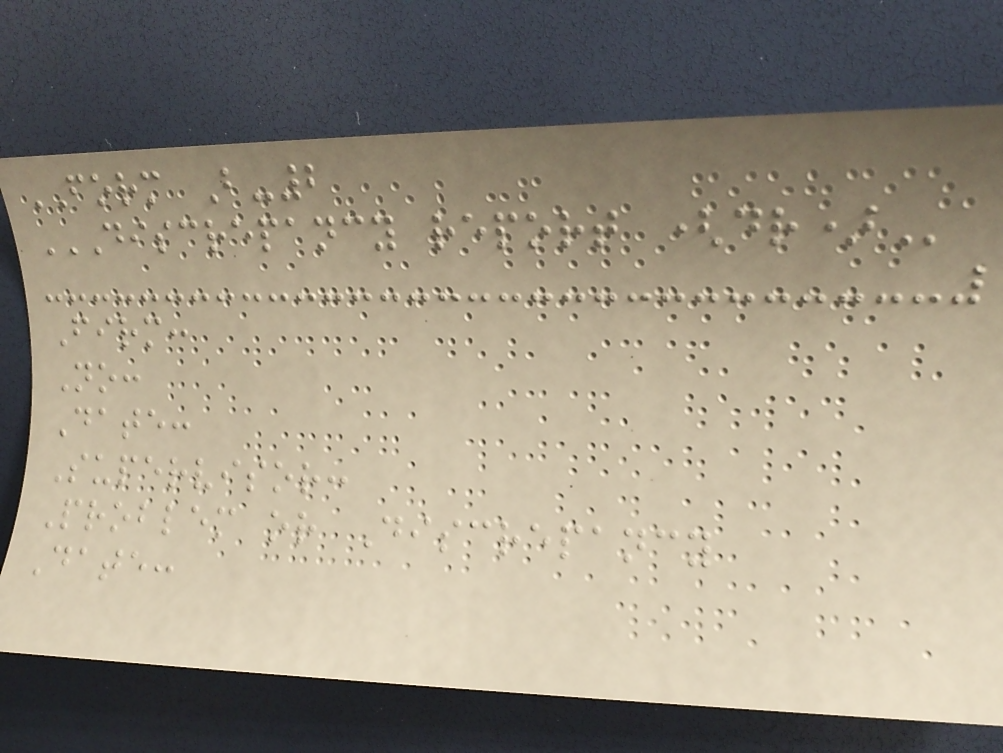FORM B-2
DISCREPANCY REPORT (DR)
Firm:
No:
Date:
Supervisor:
Problem or Discrepancy
Date:
